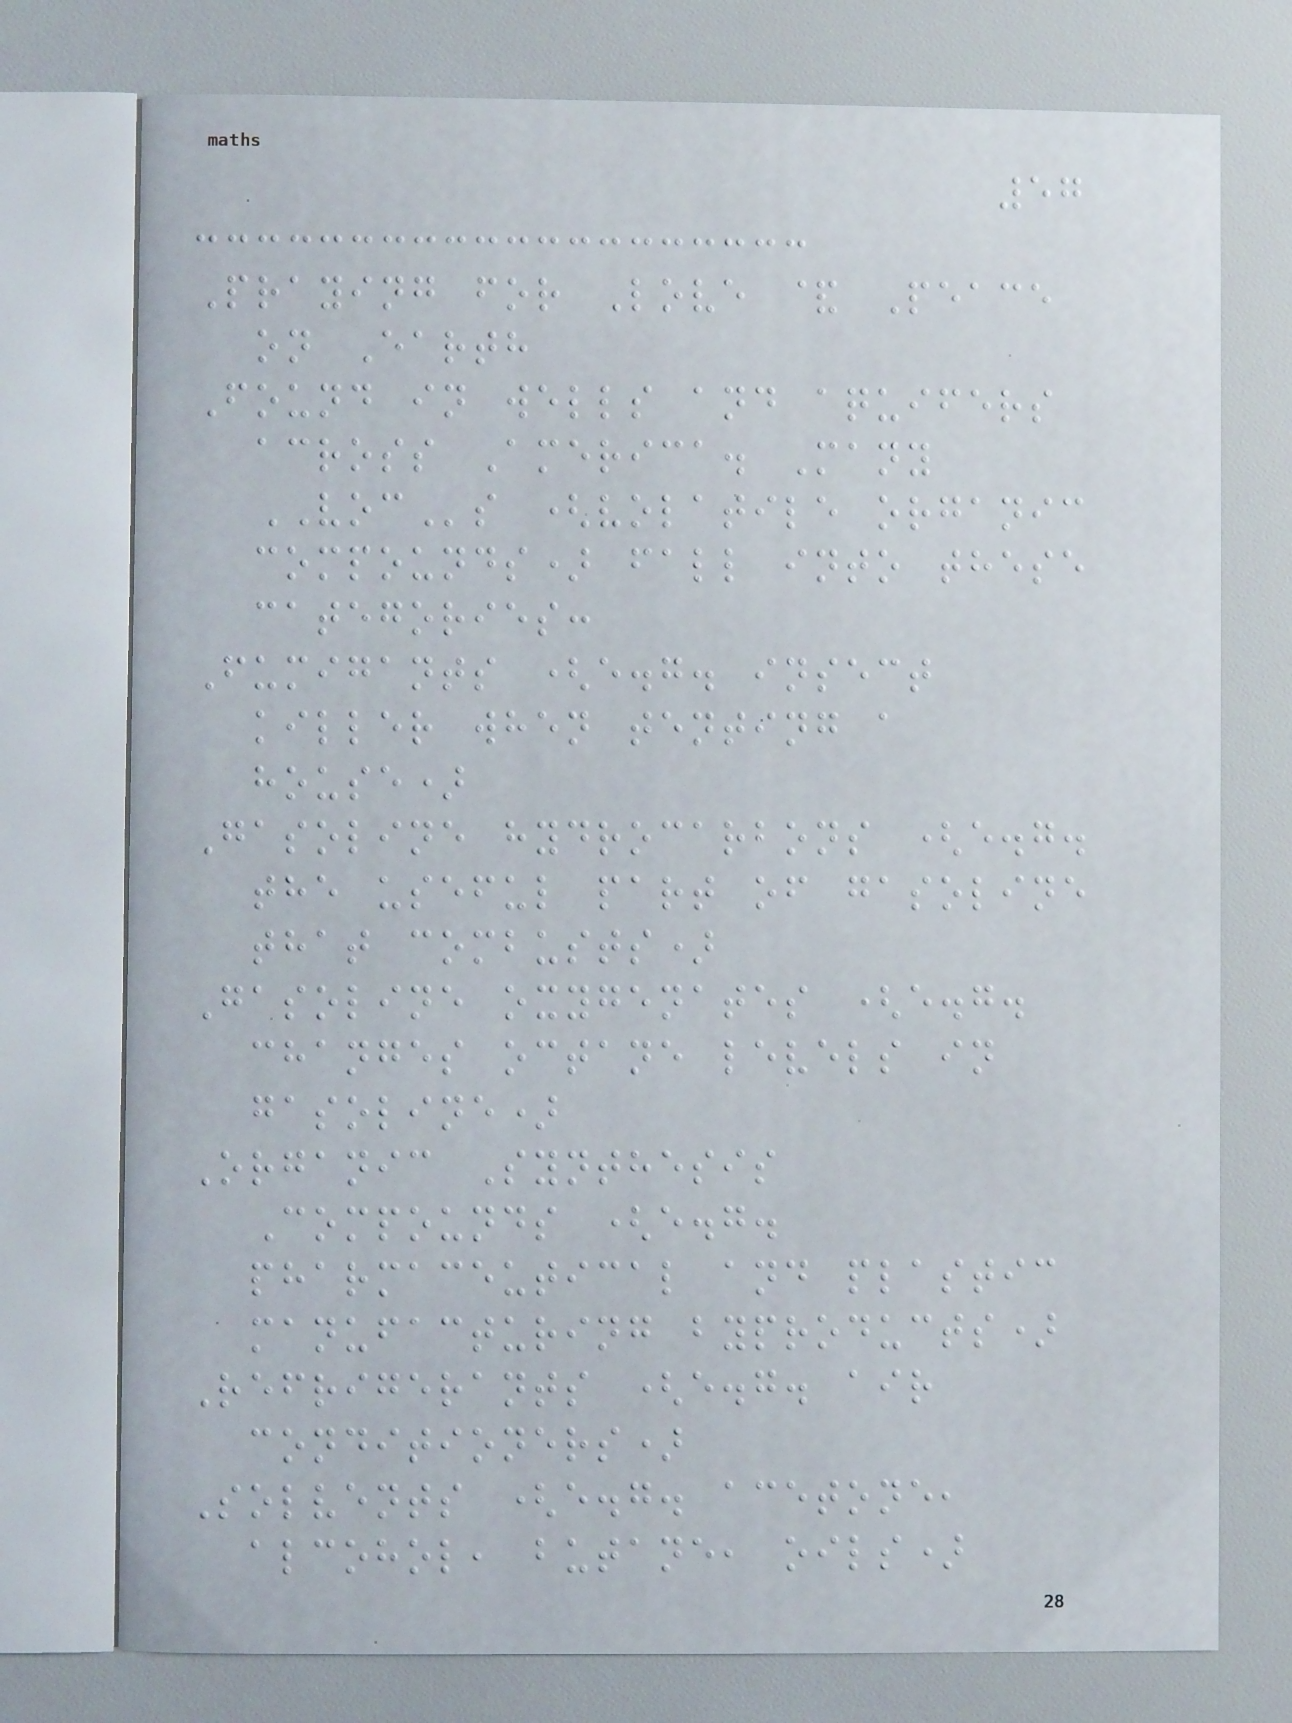57
Praying for Love & Peace
on Earth
Found in wells and aquifers
across America. Many
VOCs (volatile organic
compounds) fall into these
categories:
Fumigants (e.g. insect
killer when tenting a
house)
Gasoline hydrocarbons (e.g.
the useful part of gasoline
that combusts)
Gasoline oxygenates (e.g.
changes octane levels in
gasoline)
Organic Synthesis
Compounds (e.g.
pharmaceutical and plastic
manufacturing byproducts)
Refrigerants (e.g. air
conditioners)
Solvents (e.g. acetone,
alcohol, butane, oils)
